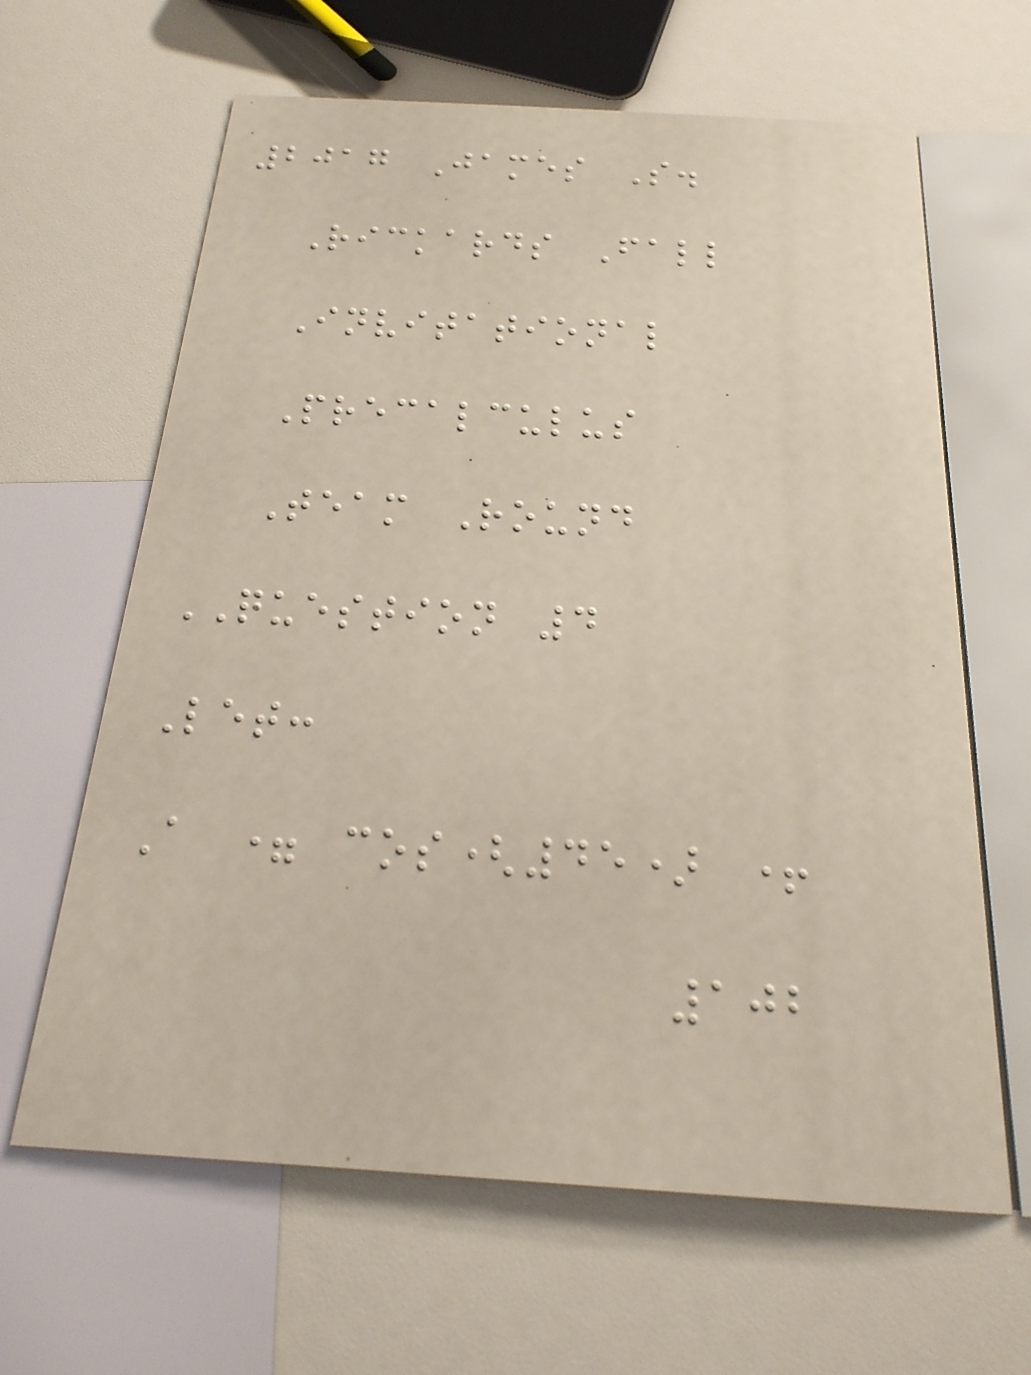2017 James S.
Rickards Fall
Invitational
Precalculus
Team Round
QUESTION 4
Let:
A = cos(45) +
102
